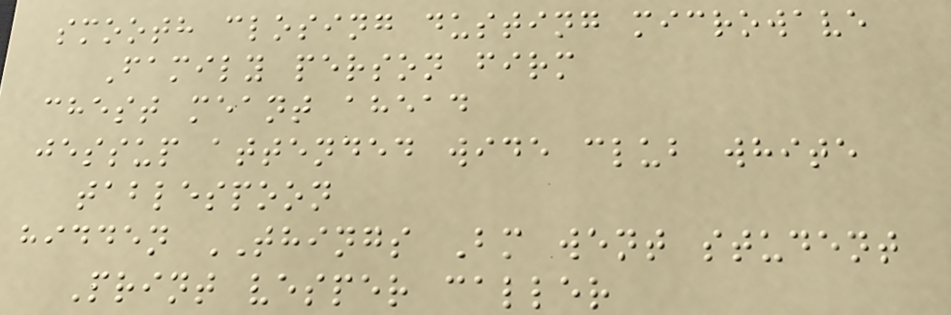smooth closing dusting microwave
Family person firm
chest meant ahead
jessup attended wide club white
tablespoon
hidden THINGS Bm went student
Print vesper caller
